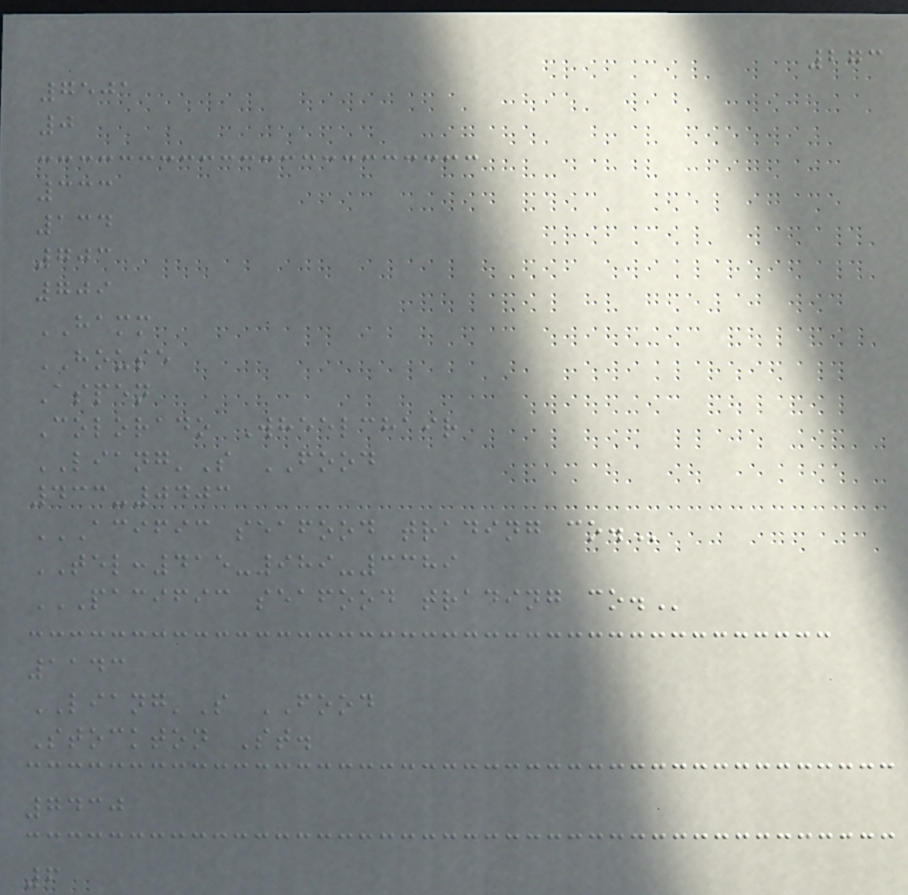273
7501
0
333
134
703
709
HAMM
HOUSE
Aspen
Colorado Wheelchair
LIANG'S FOOD
433-0403
ACIFIC SEAFOOD TRADING CO.
TEL:415-989-3389
PACIFIC SEAFOOD TRADING CO.
1143
LIANG'S FOOD
Stockton St.
7430
6
